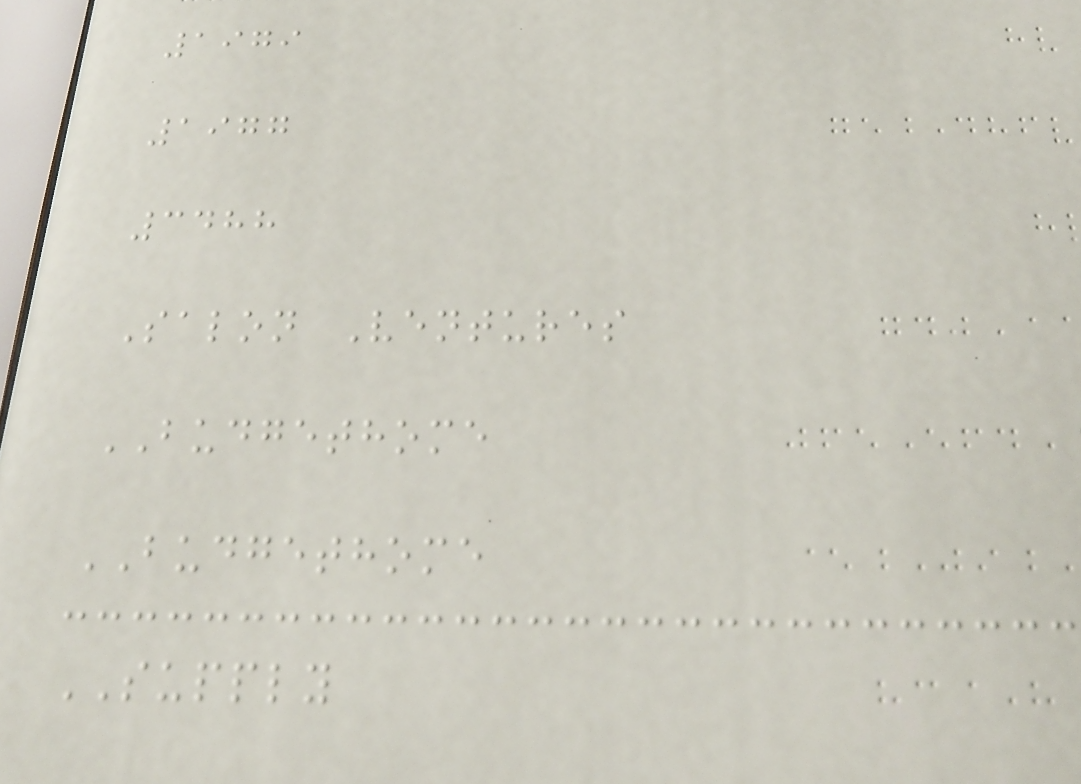1979
1977
3488
Salon Ventures
BUDGETHOME
BUDGETHOME
SUPPLY
